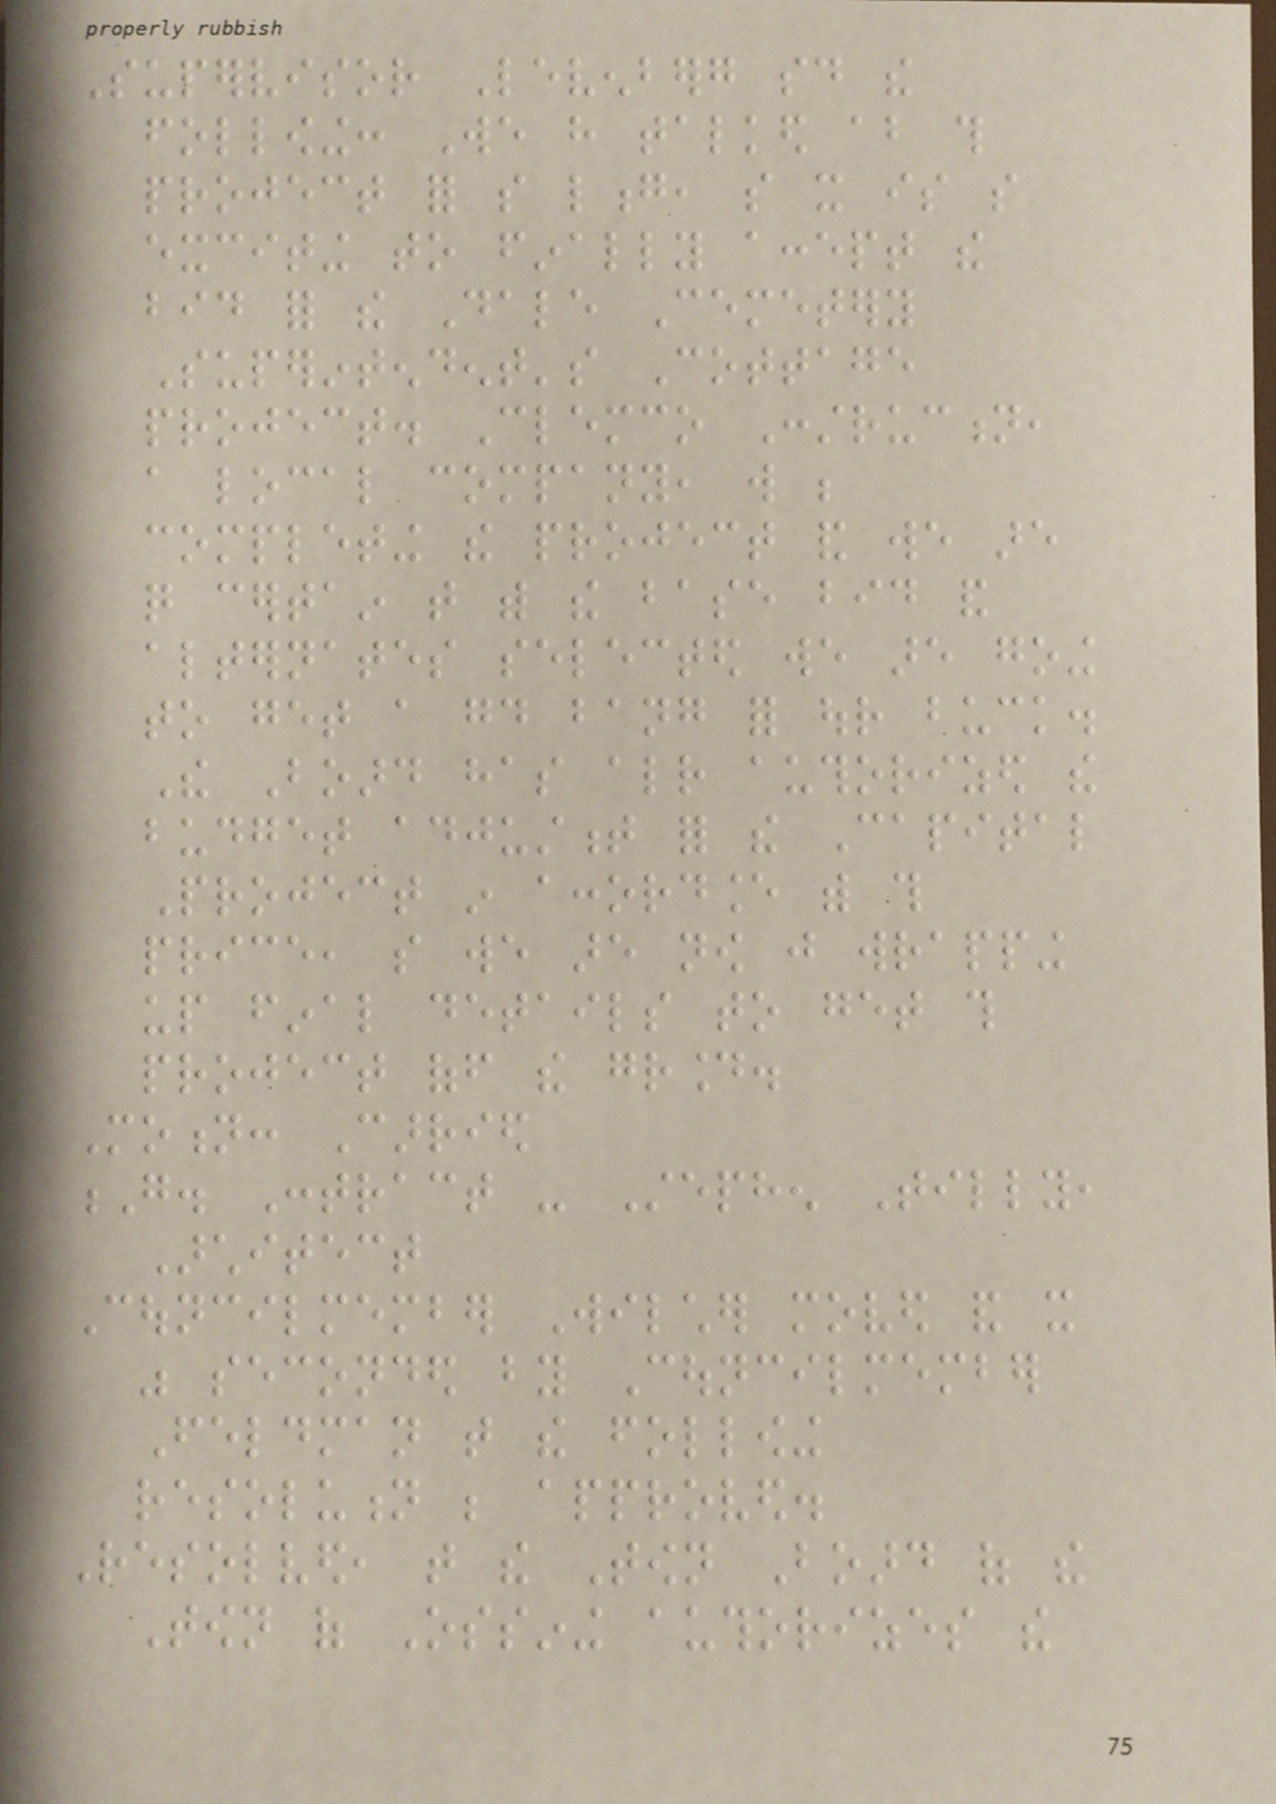Supervisor Levenberg said the
following: We have talked about this
project for so long, so it is so
exciting to finally accept the
bid for the Dale Cemetery
Superintendent's Cottage
project. Clemco Construction,
a local company, will be
completing the project and we are
quite certain that with the base bid and
alternates selected we are going
to get a good bang for our buck.
The Board has already authorized the
budget adjustment for the Capital
Project in accordance with this
price, so we are now just wrapping
up final details to get this
project off the ground.
Motion: Carried
G. Contract - Stephen Tilly,
Architect
Councilmember Wilcher moved and it
was seconded by Councilmember
Feldman that the following
resolution be approved.
Resolved, that the Town Board of the
Town of Ossining authorizes the
